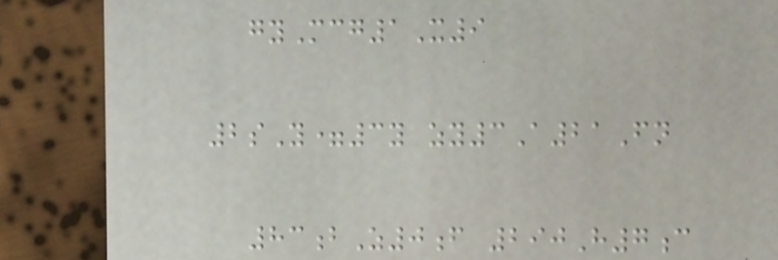gyMcg1X9
2sY=3y zy3A21Fn
83bZ0f 290H7c
